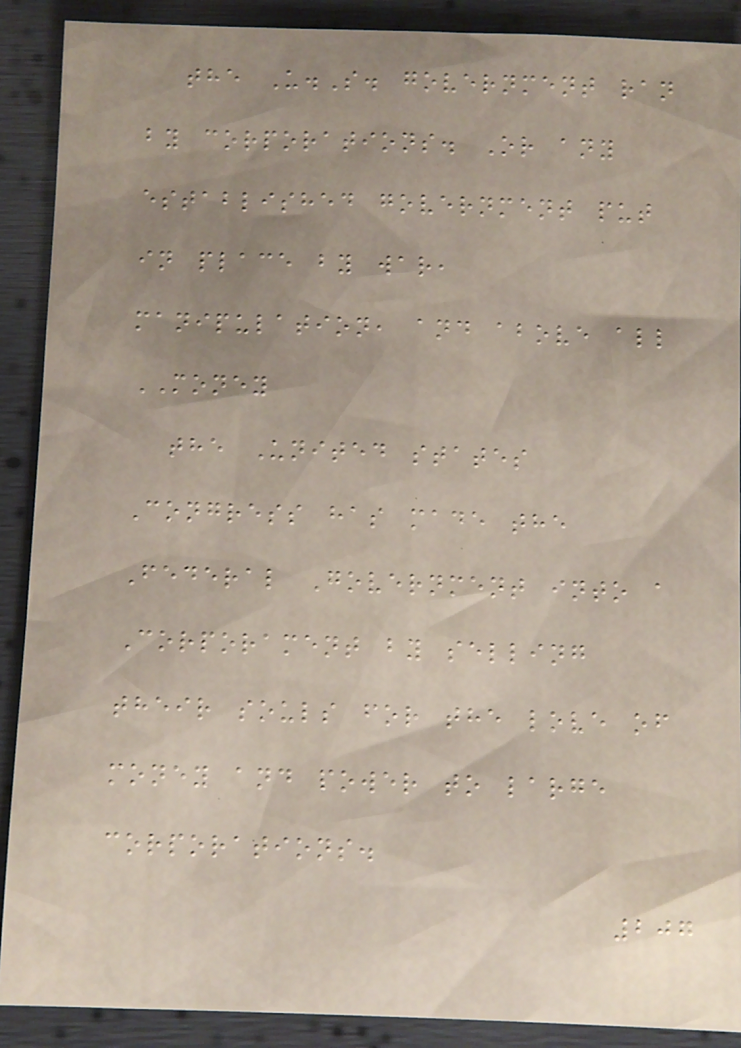the U.S. government ran
by corporations. Or any
established government put
in place by war,
manipulation, and above all
MONEY
the United states
Congress has made the
Federal Government into a
Corporament by selling
their souls for the love of
money and power to large
corporations.
207
